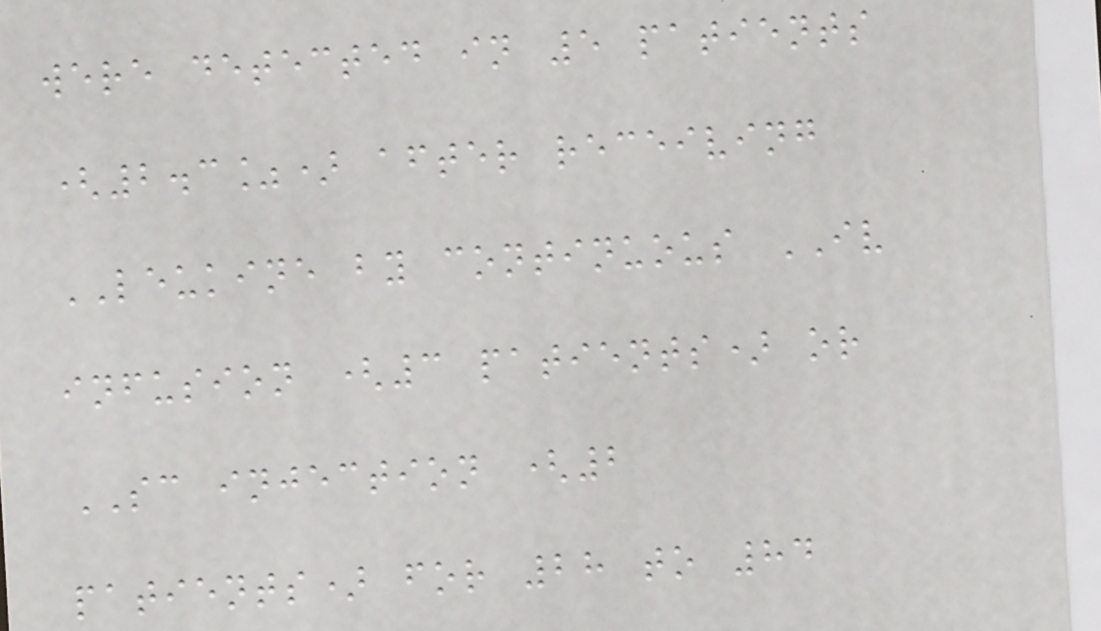were detected in 5 patients
(2.3%) after receiving
LEUKINE by continuous IV
infusion (3 patients) or
SC injection (2
patients) for 28 to 84
